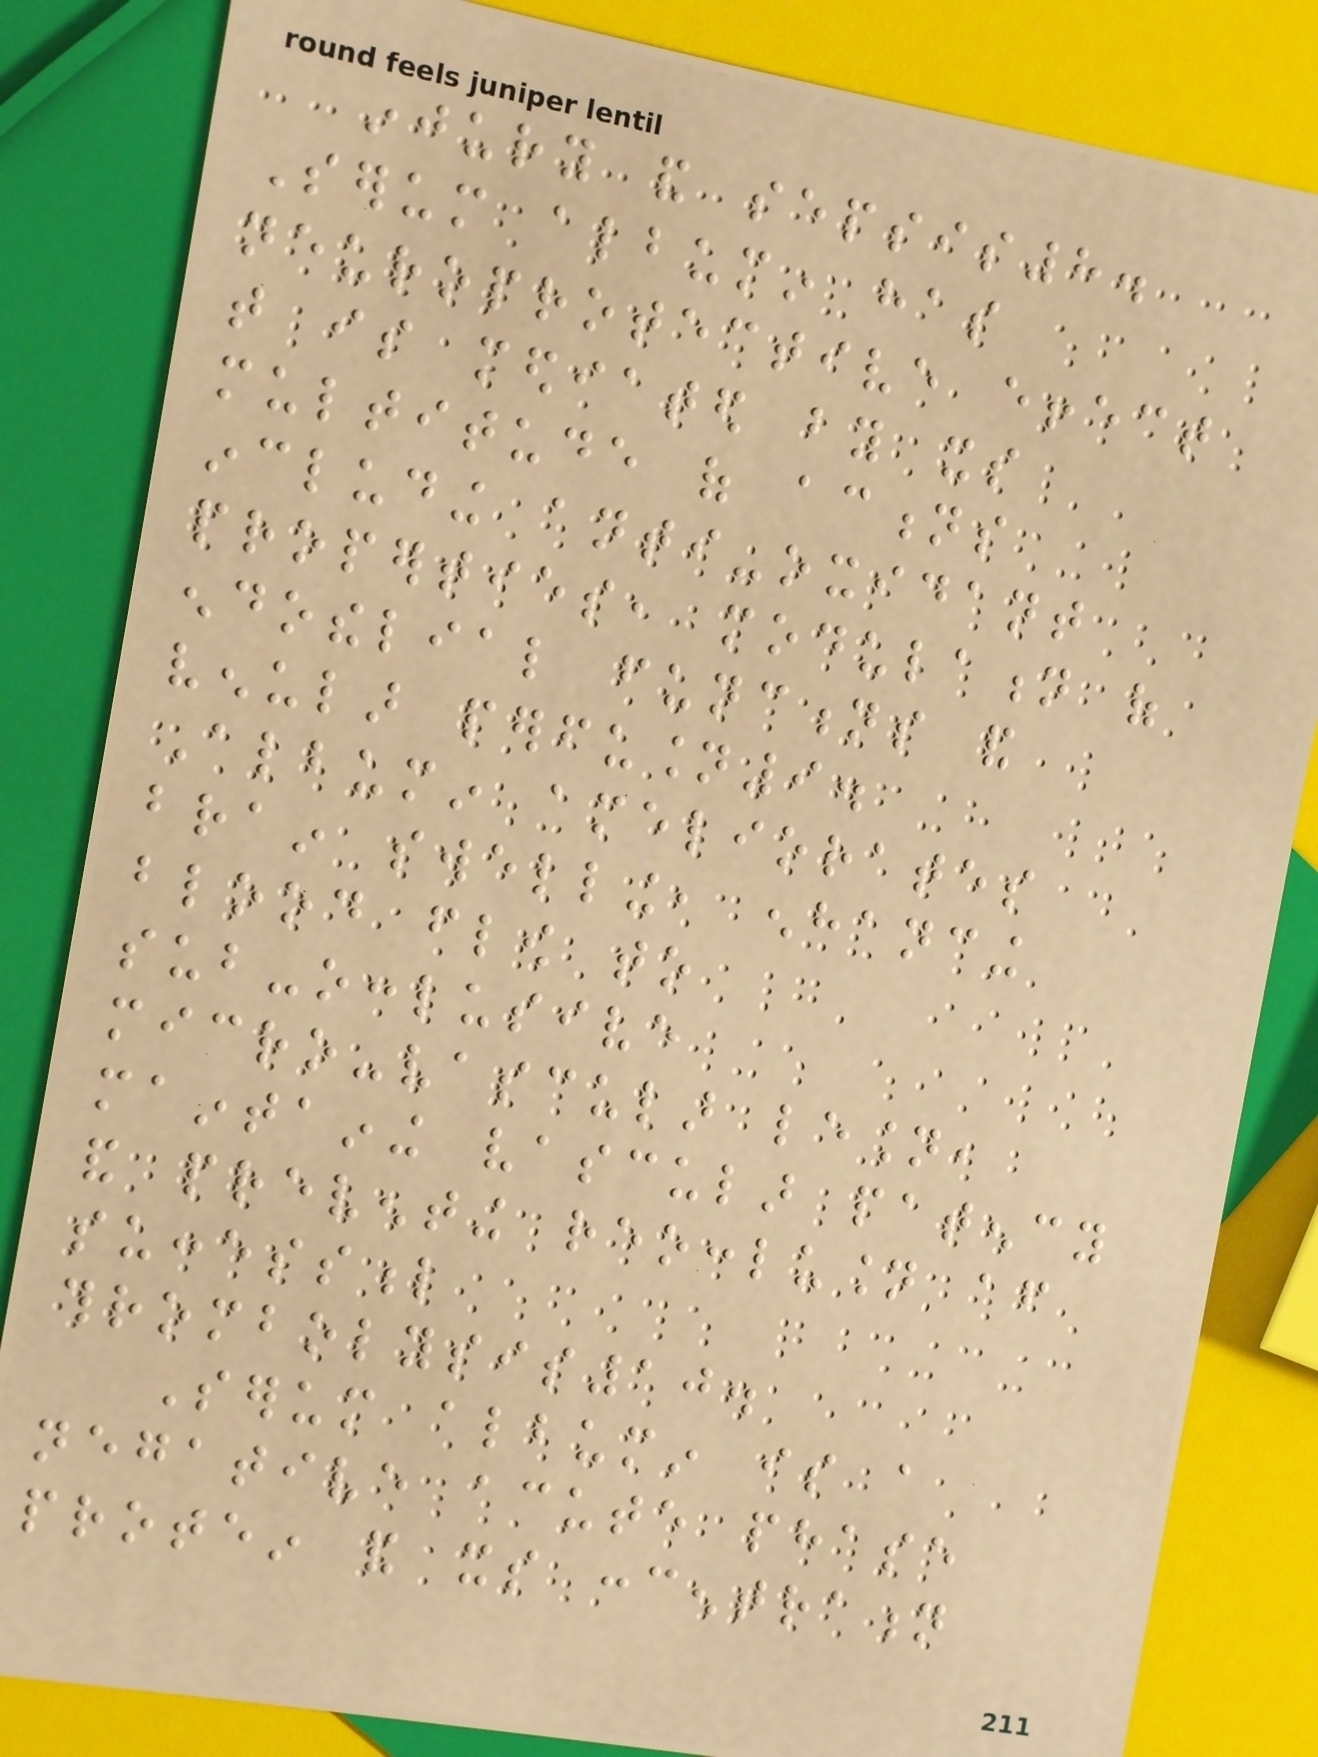injury and sepsis8.
Serum albumin has
neuroprotective effect
that is mediated by its
multitude of actions
including anti-oxidant
properties, modulation of
endothelial functions and
venular perfusion9.
Albumin ameliorates
brain swelling, enhancing
blood flow to
sub-occlusive
micro-vascular lesion,
maintaining vascular patency
and preventing reocclusion after
successful
thrombolysis10.
Serum albumin is a
negative acute phase
protein and its concentration
